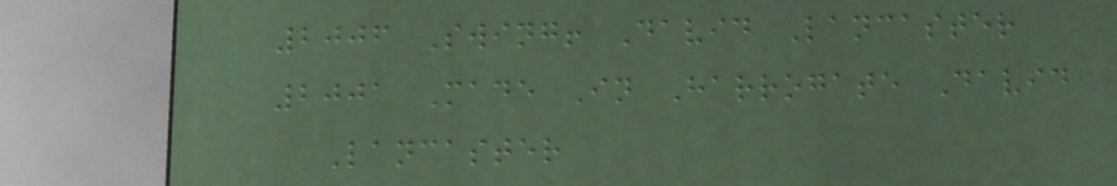2006 Swing! David Lancaster
2001 Made In Harrogate David
Lancaster
